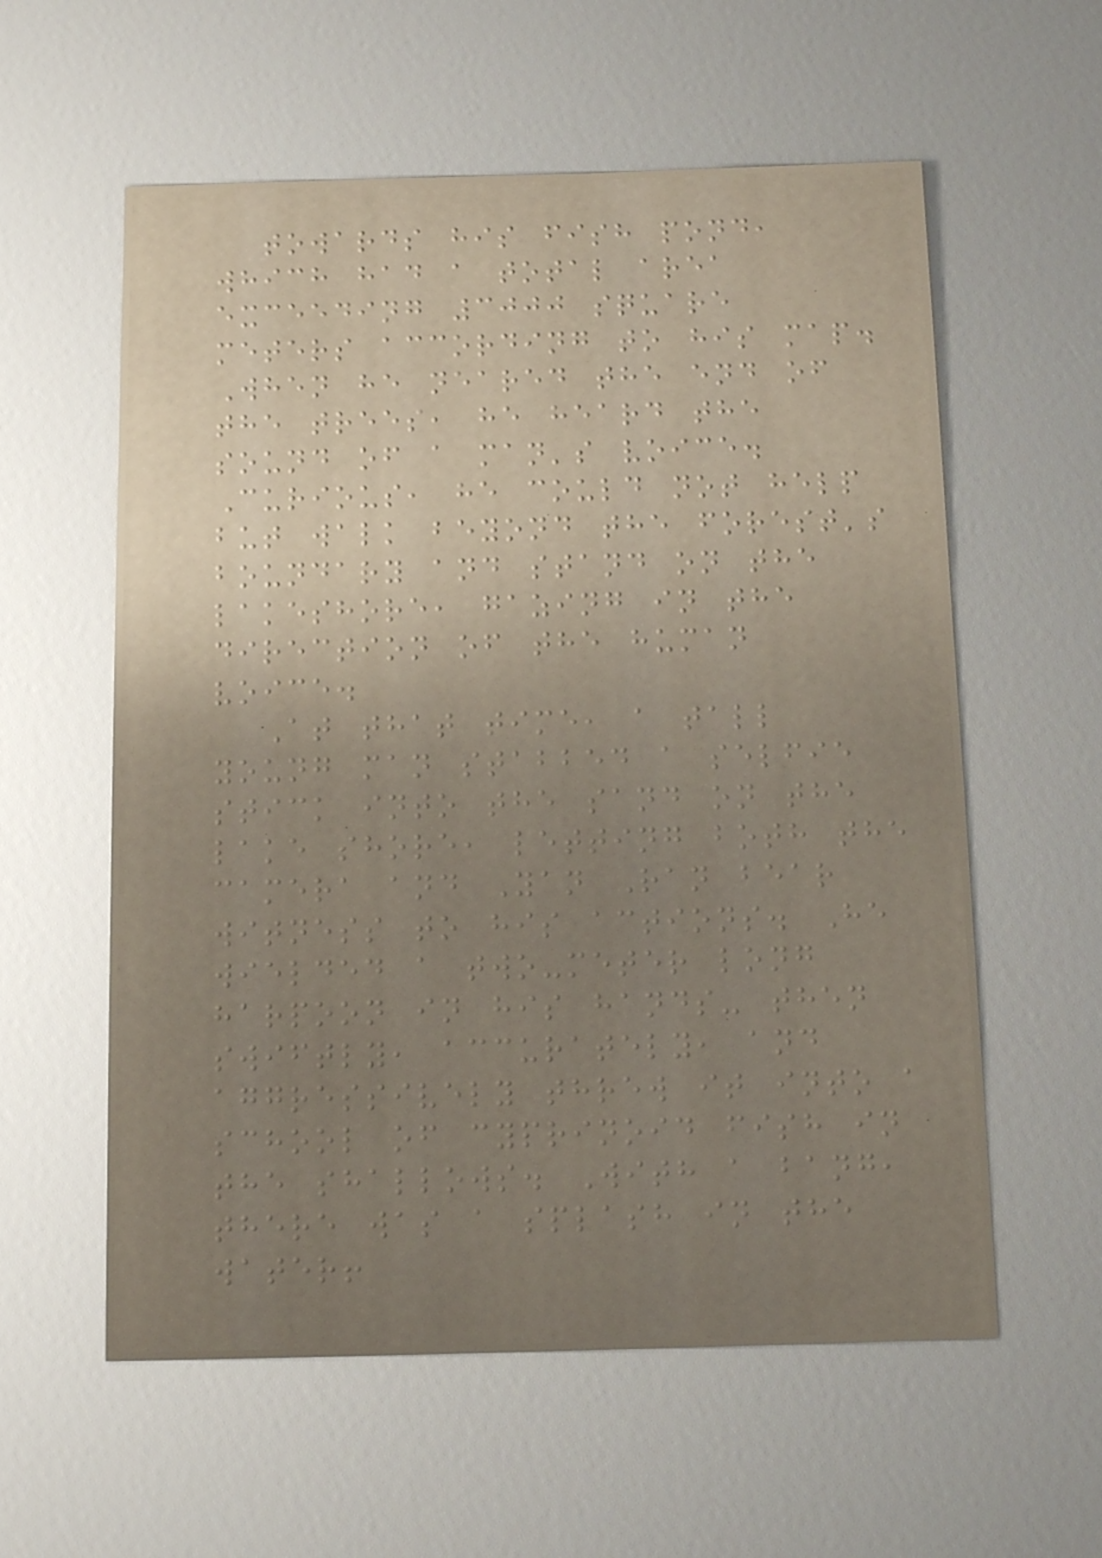towards his fish pond,
which had a total area
exceeding 3000 square
meters according to his map.
When he neared the end of
the trees, he heard the
sound of a man's voice.
Curious, he could not help
but walk beyond the forest's
boundary and stand on the
lakeshore, gazing in the
direction of the human
voice.
At that time, a tall
young man stabbed a selfie
stick into the sand on the
lake shore, letting both the
camera and Yan Ran bear
witness to his actions. He
wielded a two-meter long
harpoon in his hands- then
swiftly, accurately, and
aggressively threw it into a
school of cyprinoid fish in
the shallows. With a bang,
there was a splash in the
water!
